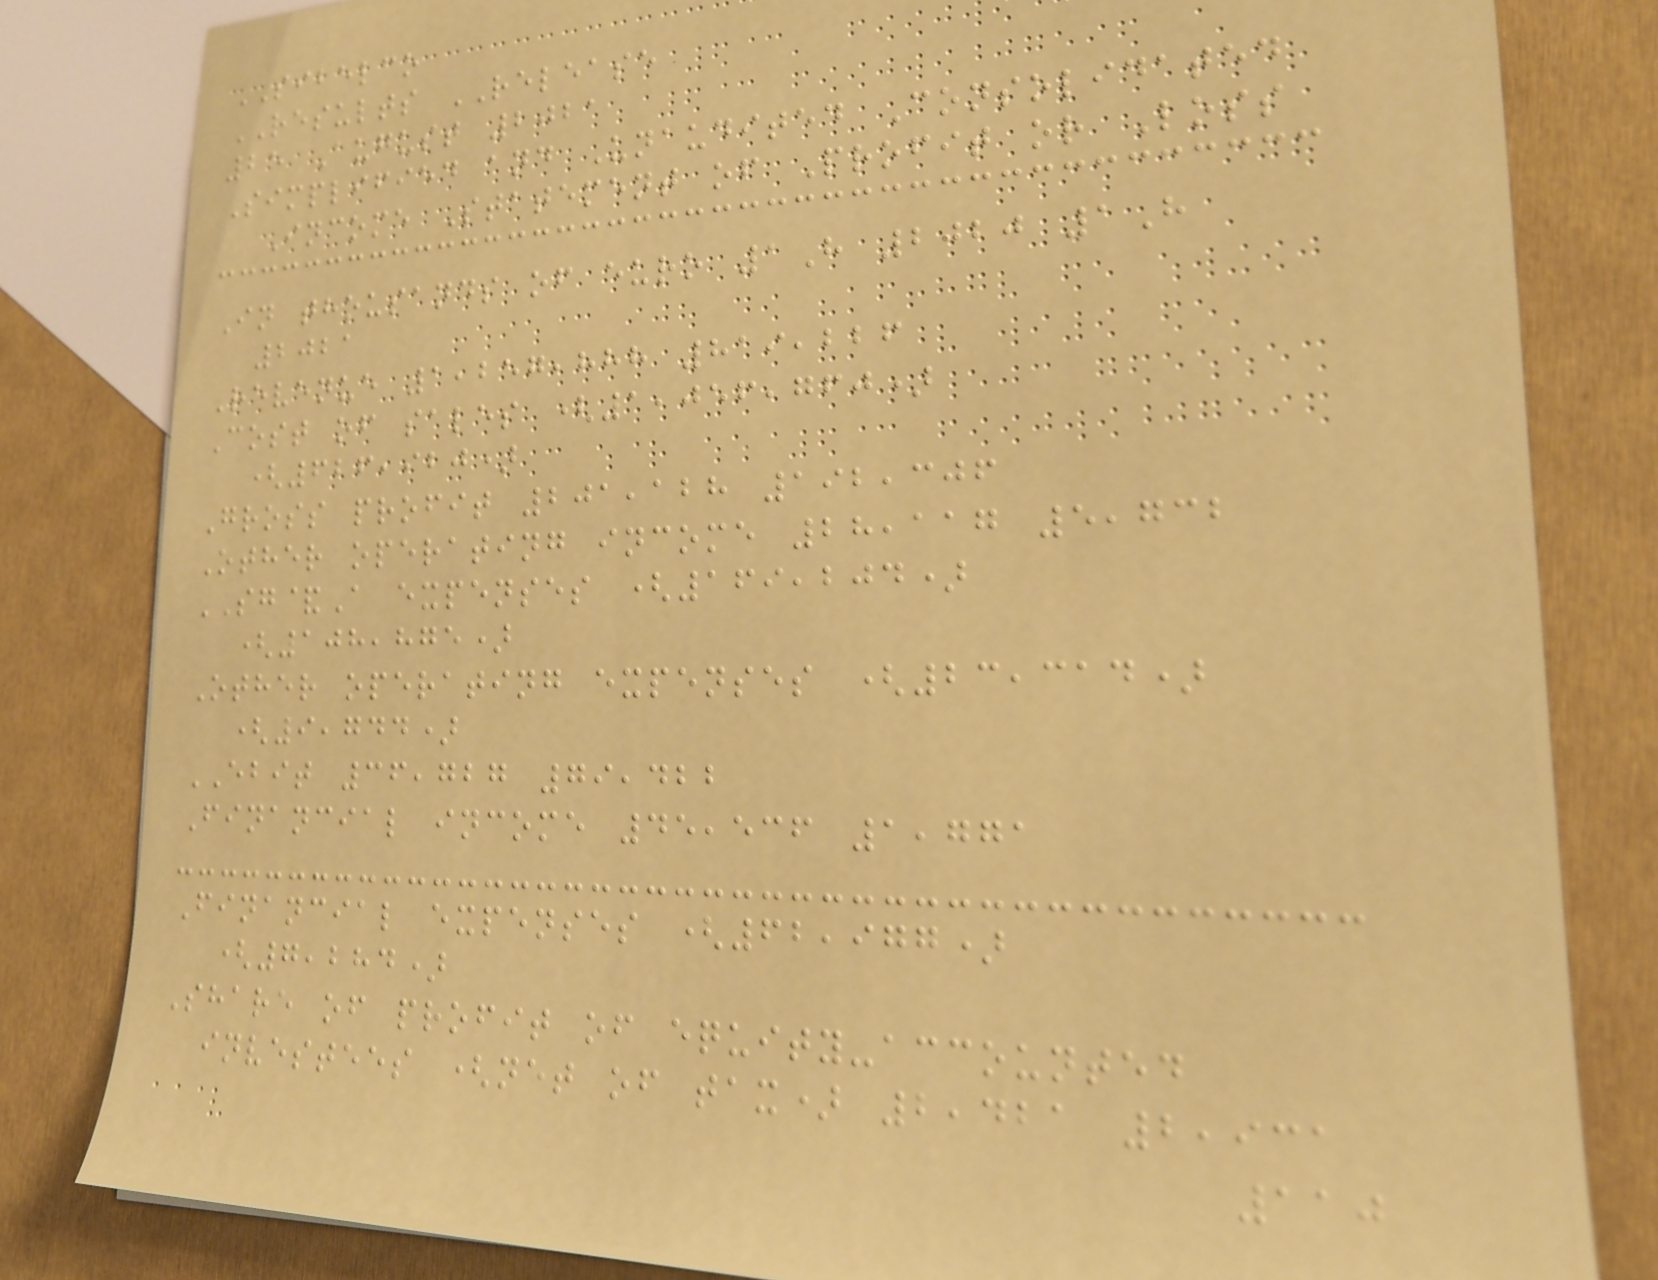SIBELCO
RESULTS RELEASE
25 August 2021
Simplified and Unaudited Consolidated
Income Statement of Profit or Loss
In thousands of euro 1H 2020 1H
2021
Revenue 1,257,888 819,226
Cost of sales (1,056,760)
(626,920)
Gross profit 201,128 192,306
Other operating income 28,117 5,732
SG&A expenses (169,204)
(108,875)
Other operating expenses (23,314)
(9,744)
EBIT 36,727 79,422
Financial income 45,536 1,771
Financial expenses (62,977)
(7,284)
Share of profit of equity-accounted
investees (net of tax) 2,421 2,931
110
